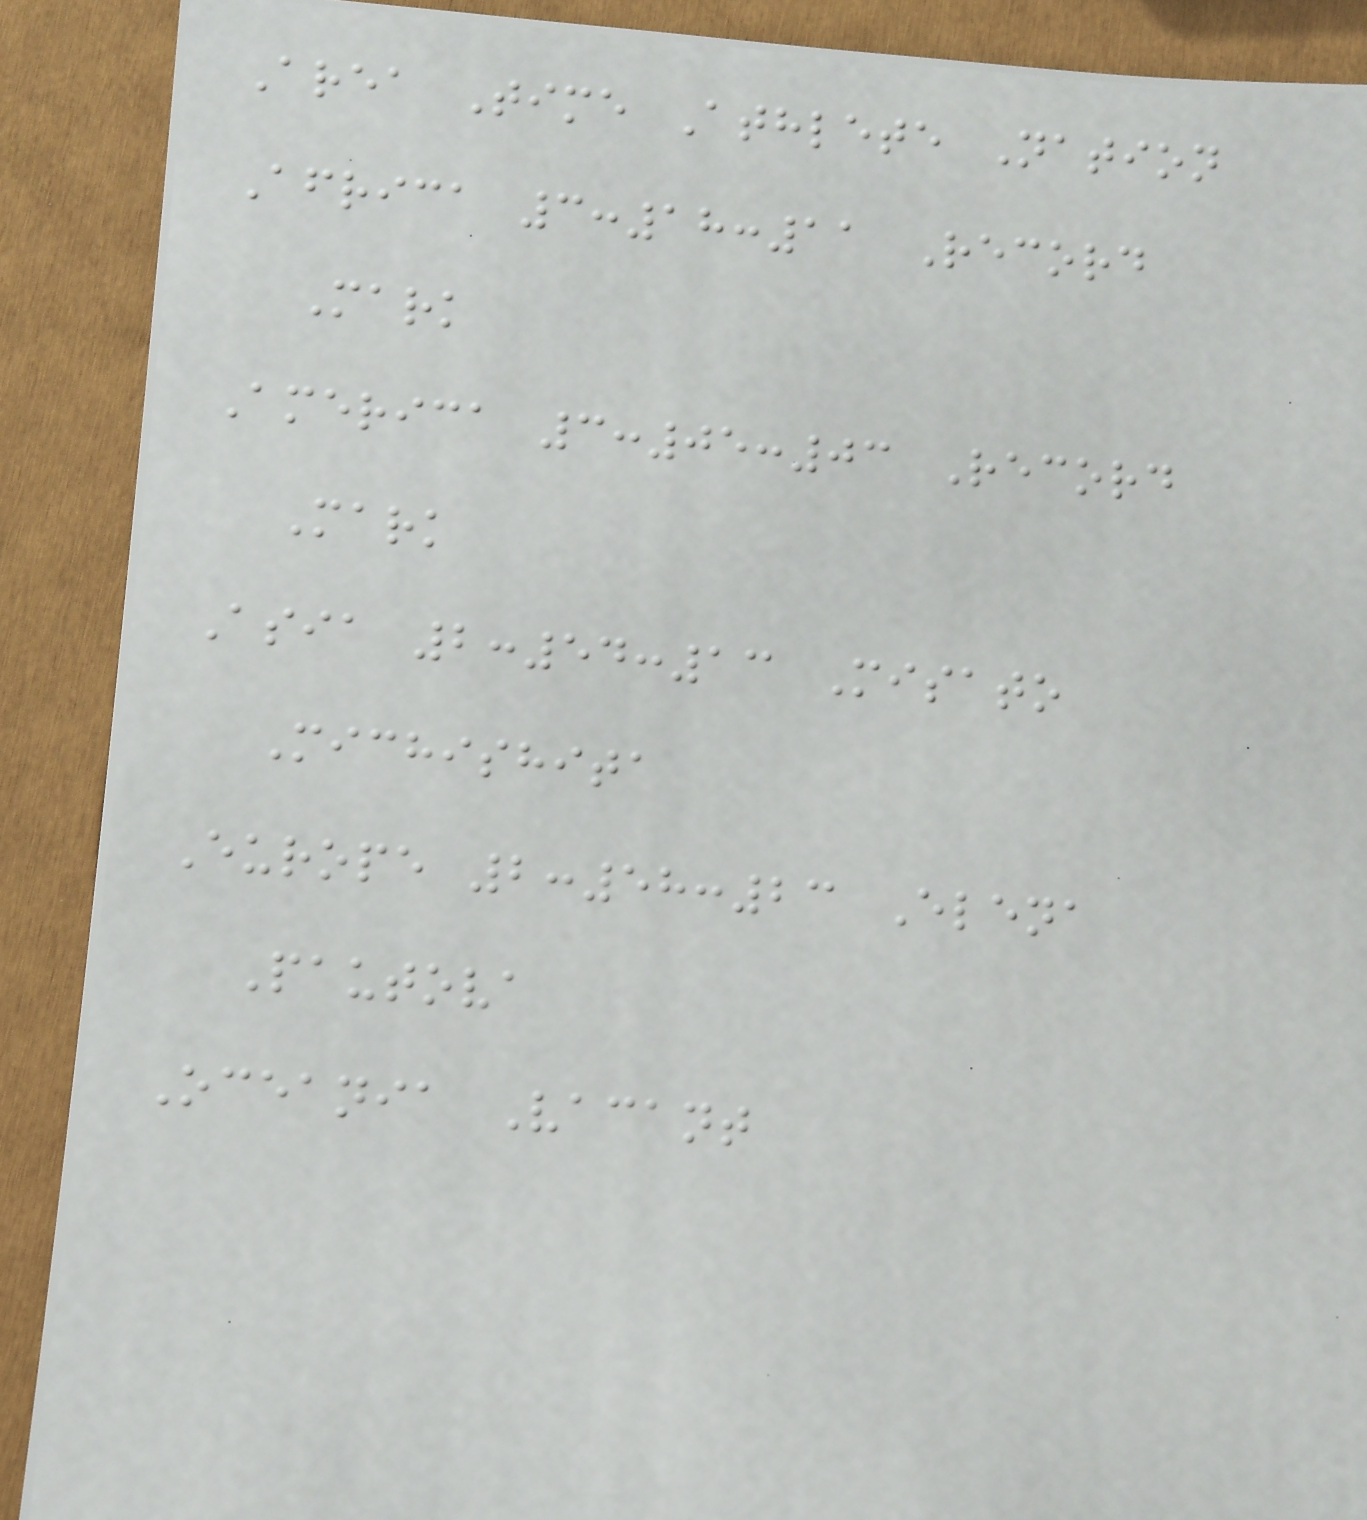Area Time Athlete Nation
Africa 3:18:11 Record
Mark
America 3:05:03 Record
Mark
Asia 2:54:13 Misato
Michishita
Europe 2:58:23 Elena
Pautova
Oceania Vacant
